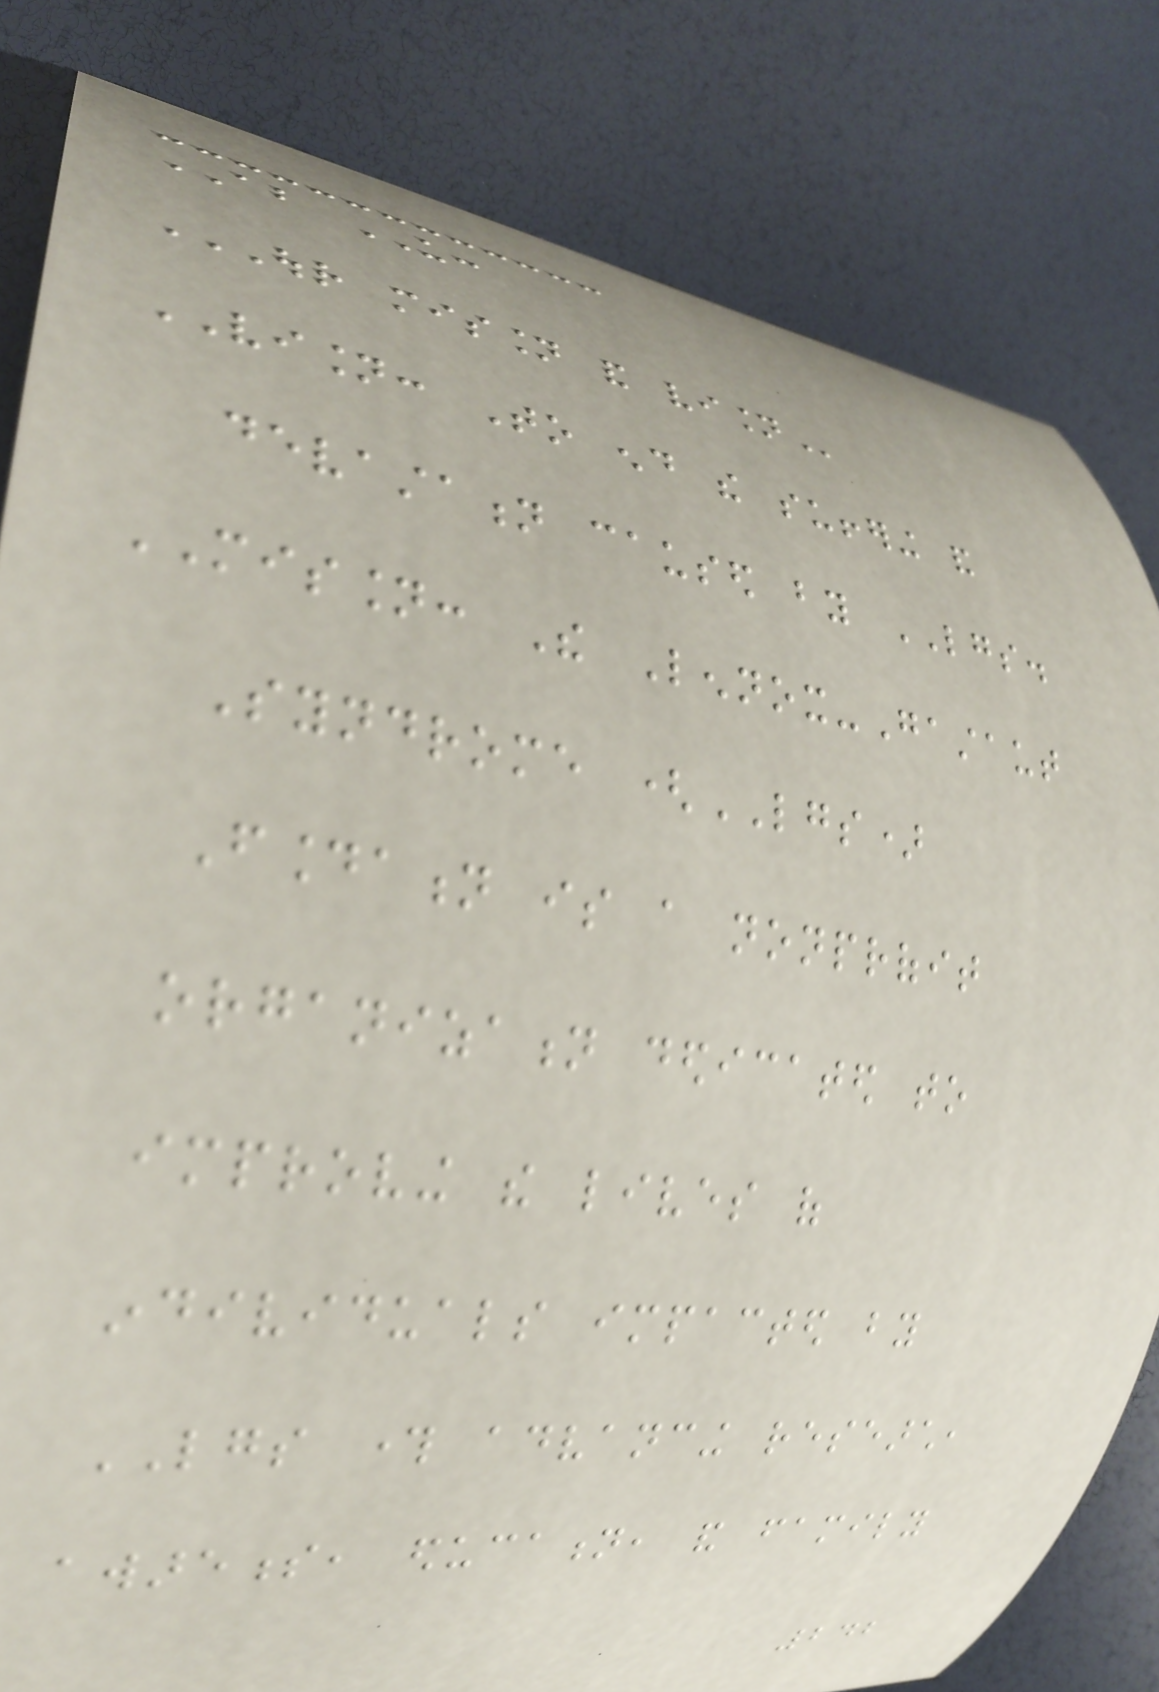ABOUT US:
OUR MISSION AND VISION
VISION: To end the suffering and
devastation caused by LGS.
MISSION: The Lennox-Gastaut
Syndrome (LGS)
Foundation is a nonprofit
organization dedicated to
improving the lives of
individuals impacted by
LGS through advancing research,
awareness, education, and family
242
